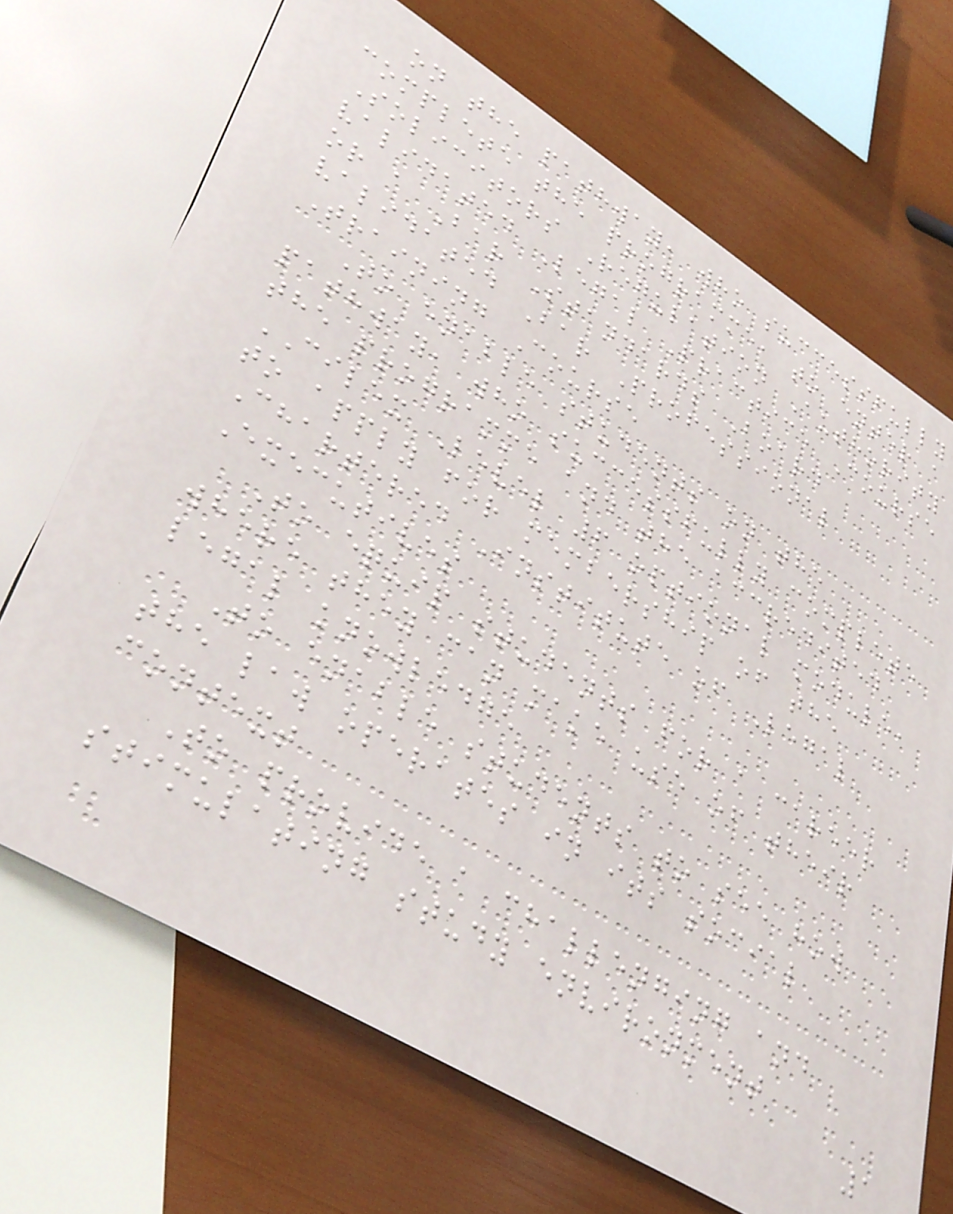on the pathway, who successfully
complete the programme, to enter a
Solicitors Regulation Authority
validated Legal Practice Course
or a Bar Standards Board
validated Bar Professional
Training Course
To enable students on the
pathway, who successfully complete
the programme and the accredited
CILEX Level 6 optional module,
to apply for membership of the
Chartered Institute of Legal
Executives
To equip students for a career
where they can make use of their
legal knowledge
To enable students to see how
the law operates in its social
context
To provide a challenging and
stimulating study environment
1
